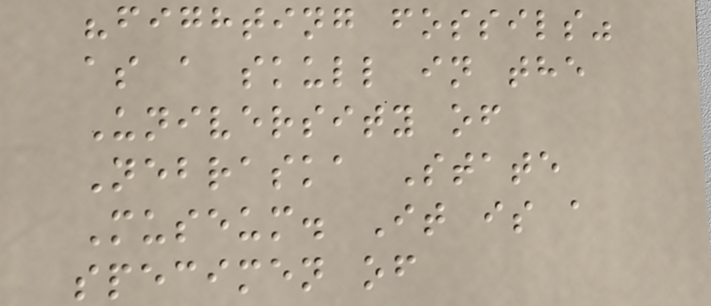"fighting fossils"
as a skull in the
University of
Nebraska State
Museum. It is a
specimen of
